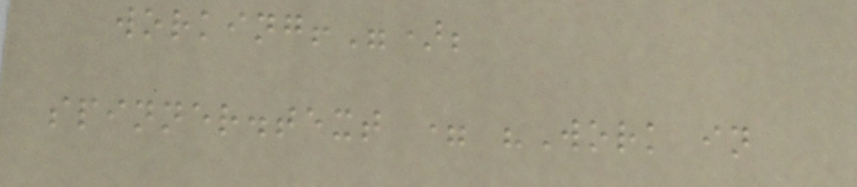working!");
spinner.text = "Work in
